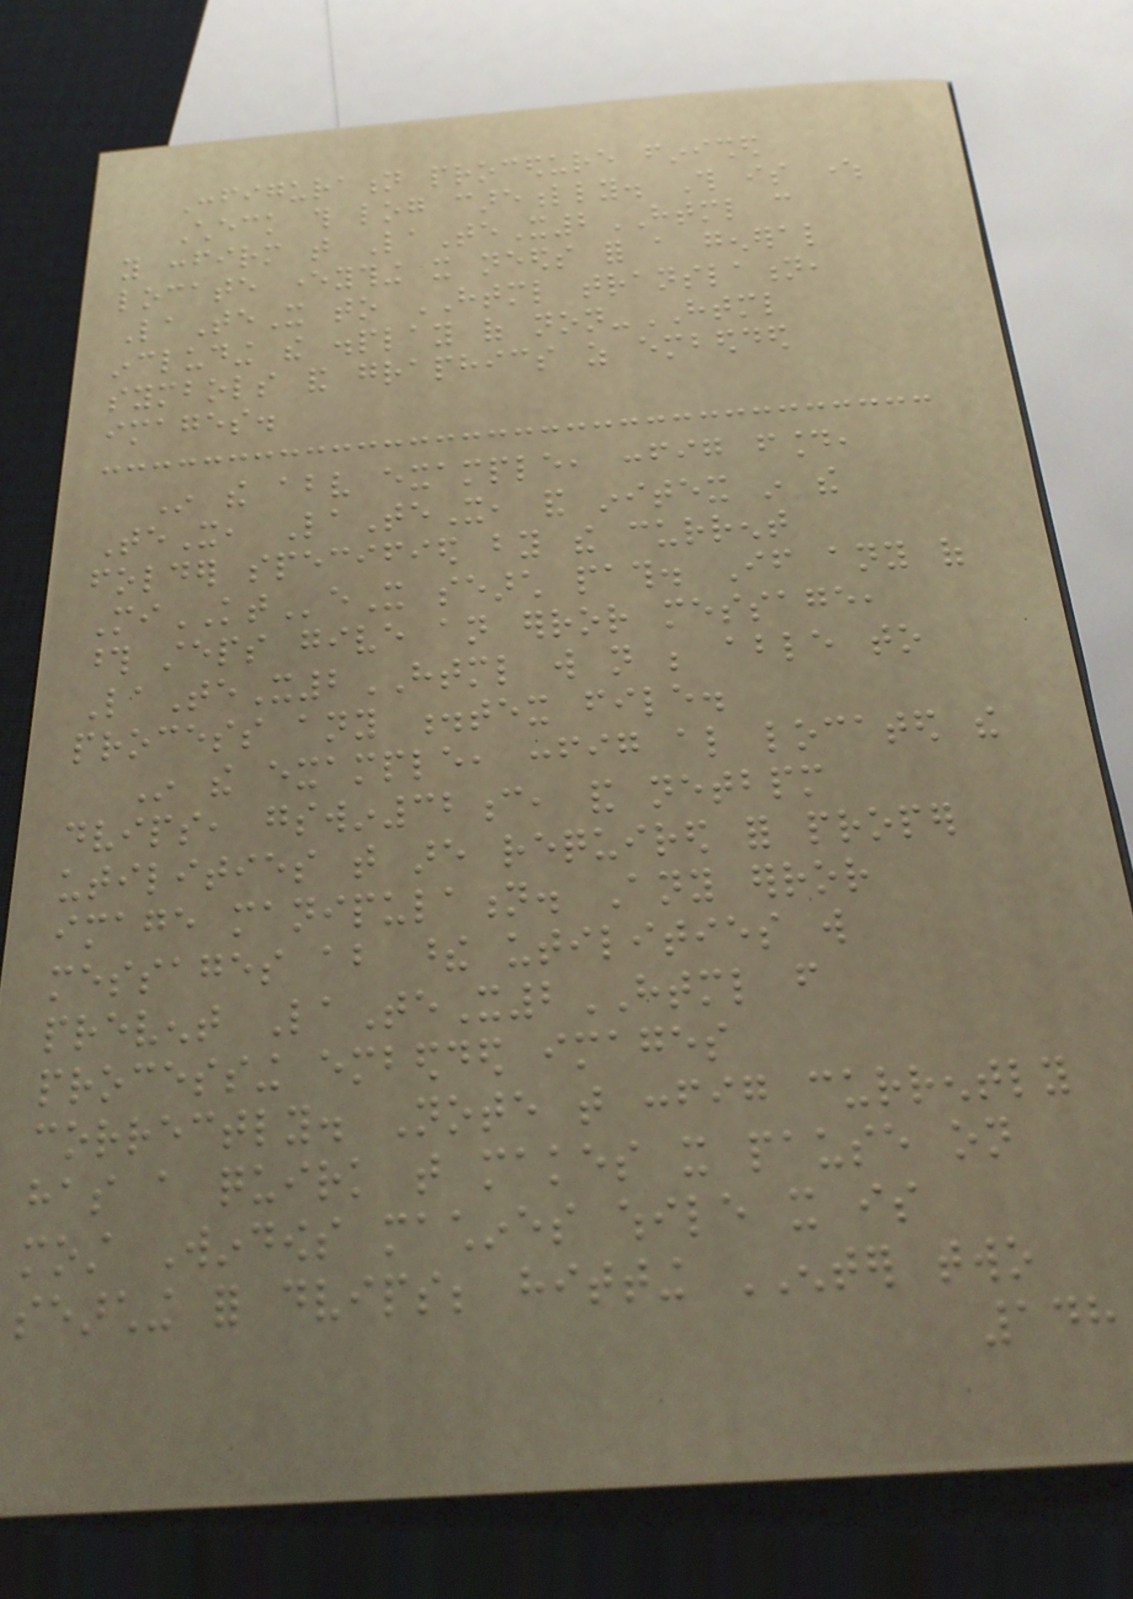Configuration procedure finished
Check this log carefully. This is where
you confirm that LaTeX2HTML can
locate everything it needs for a general
LaTeX to HTML translation,
including the display of non-HTML
symbols and graphics as embedded
images.
In the above example, config found,
TeX, LaTeX, and initex in the
folder specified by the current
MiKTeX search path. If any of
those steps give an error message,
LaTeX2HTML will not be able to
process any .tex file.
In the example, config also located the
dvips, gswin32c, and netbpm
utilities that are required for proper
image manipulation. Any error
messages about these utilities will
prevent LaTeX2HTML from
processing embedded images
correctly. Note that config currently
has a quirk that makes it pause on
most Windows machines while it is
searching for dvips; hitting ENTER two
148
